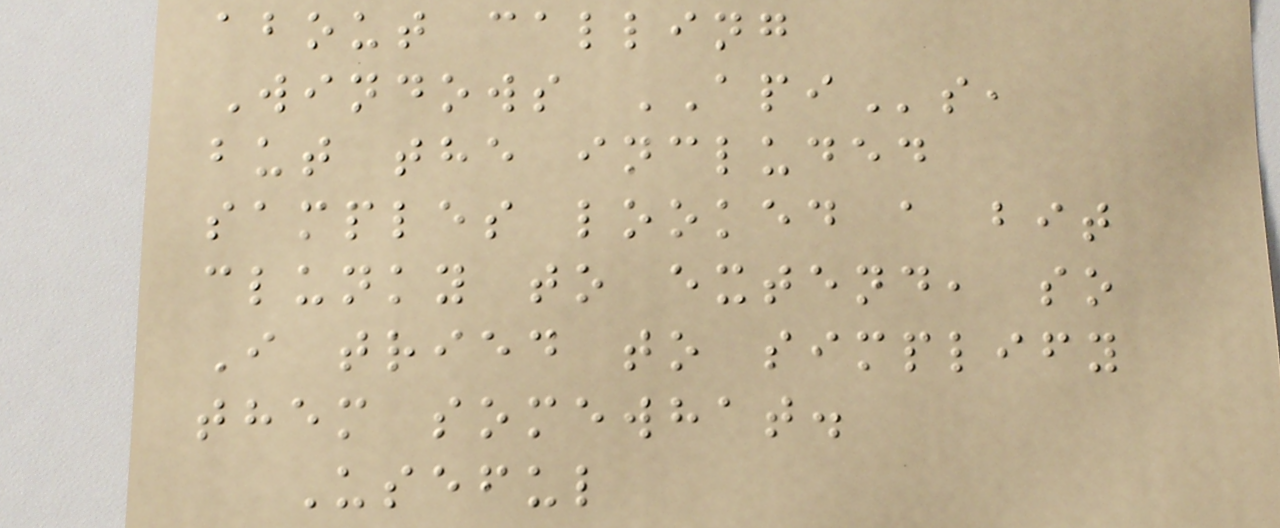about calling
Windows APIs,
but the included
samples looked a bit
clunky to extend, so
I tried to simplify
them somewhat.
Useful
